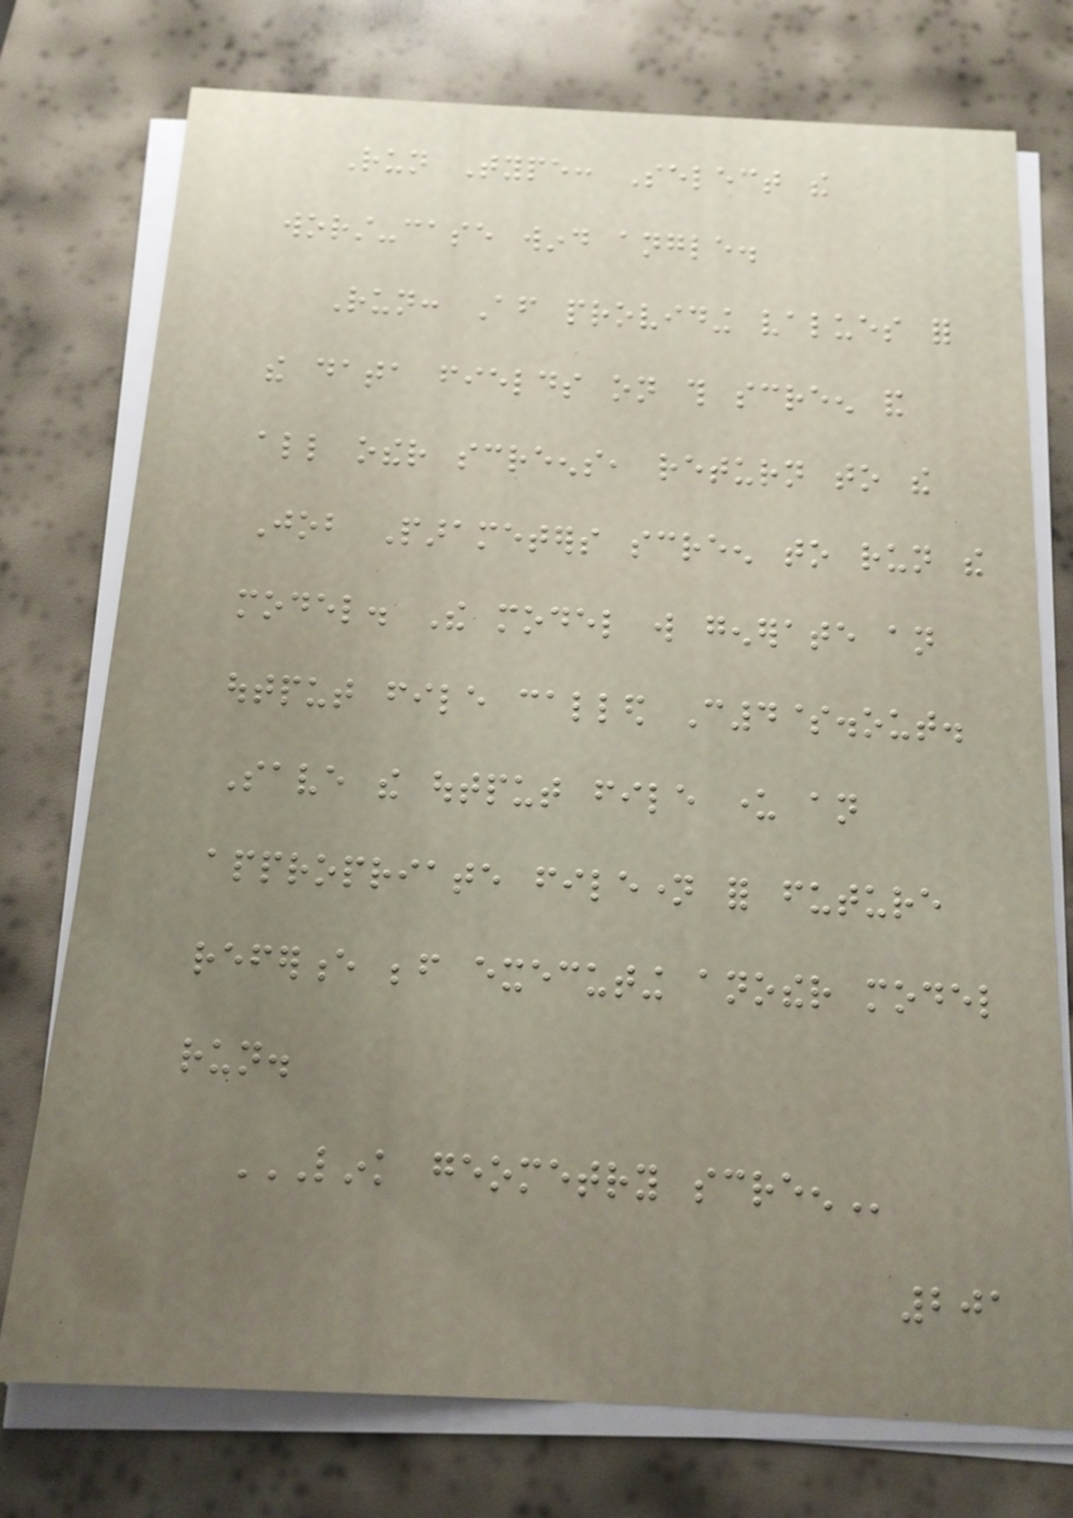Run Type: Select the
worst-case wind angle.
Run: After providing values for
the data fields on this screen and
all other screens, return to the
Job Parameters screen to run the
model. The model will generate an
output file called C4$.out.
Save the output file under an
appropriate filename for future
reference before executing another model
run.
LINK GEOMETRY SCREEN
201
